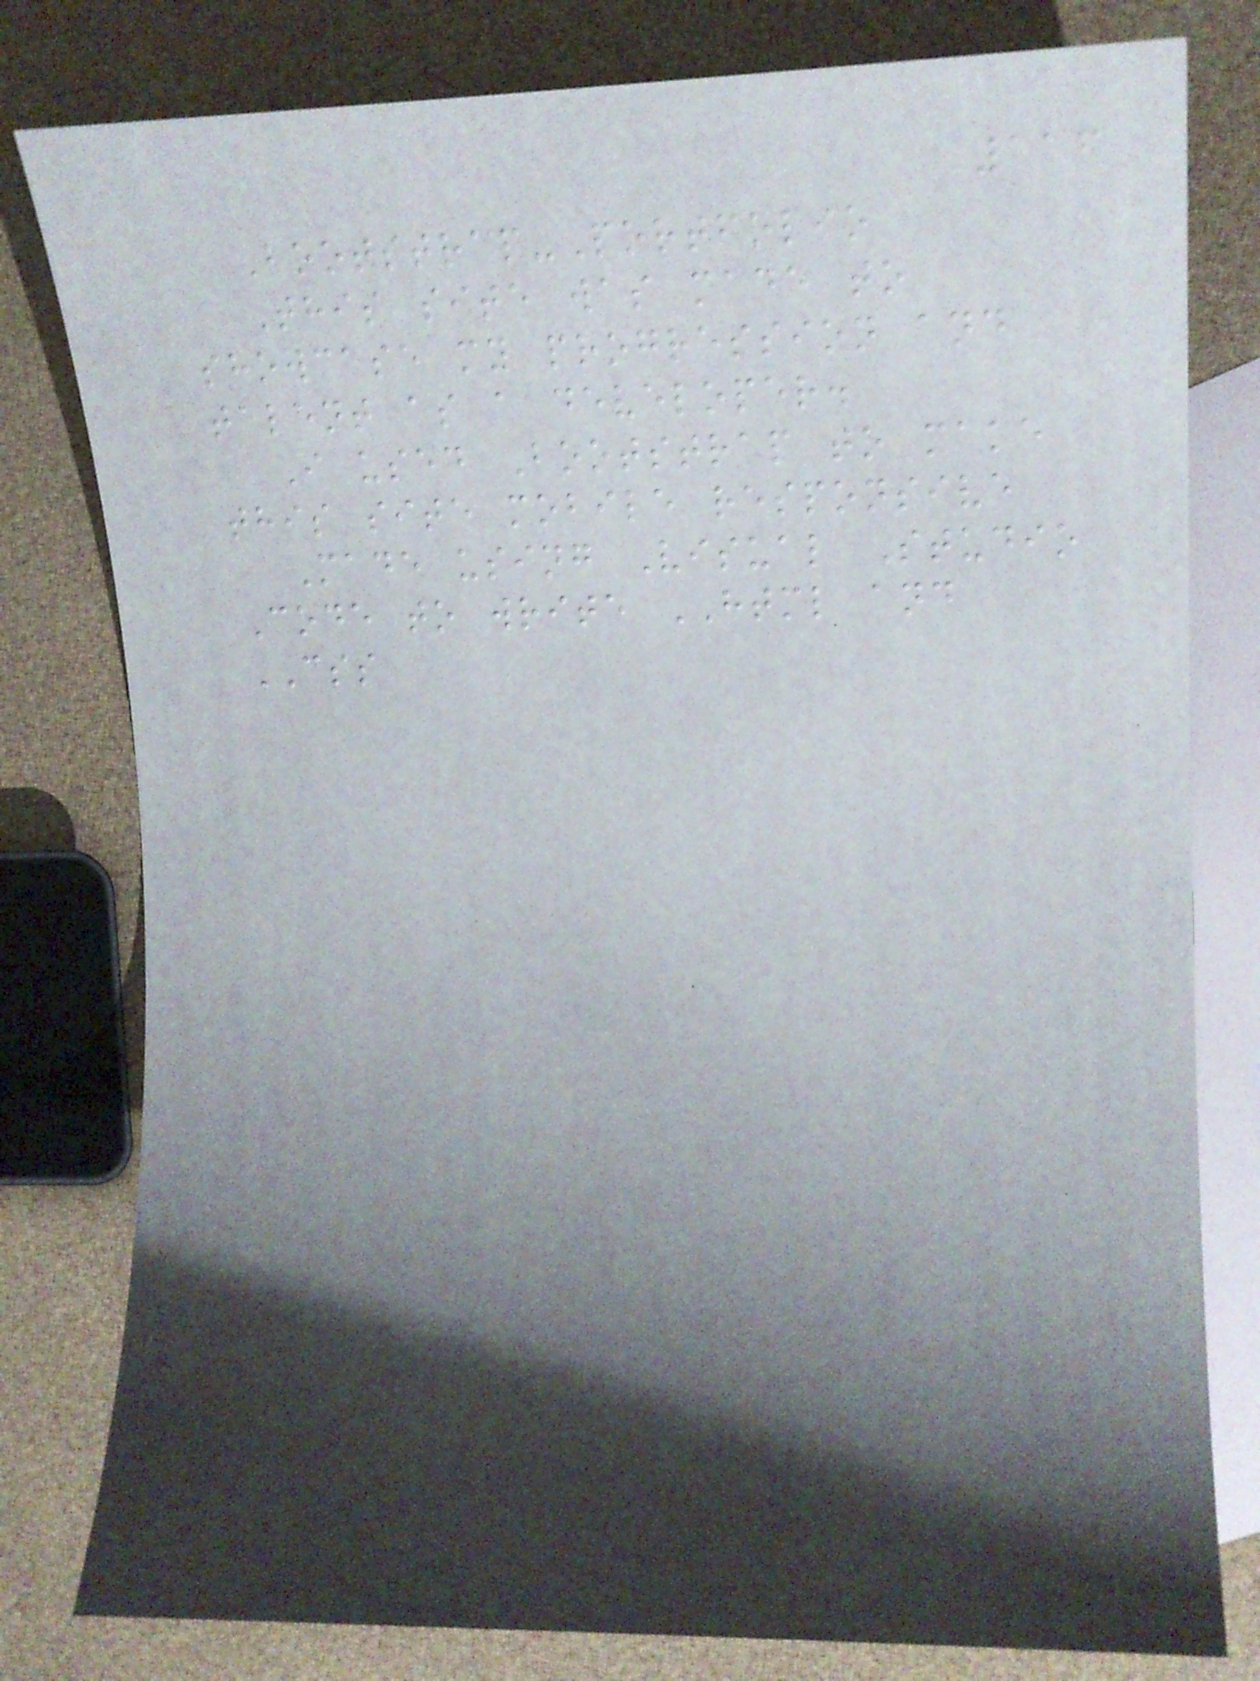116
Bootstrap-Portfolio
This site was made to
showcase my progression and
talent as a developer.
I used Bootstrap to make
this site mobile responsive
Made using Visual Studio
Code to write HTML and
CSS
